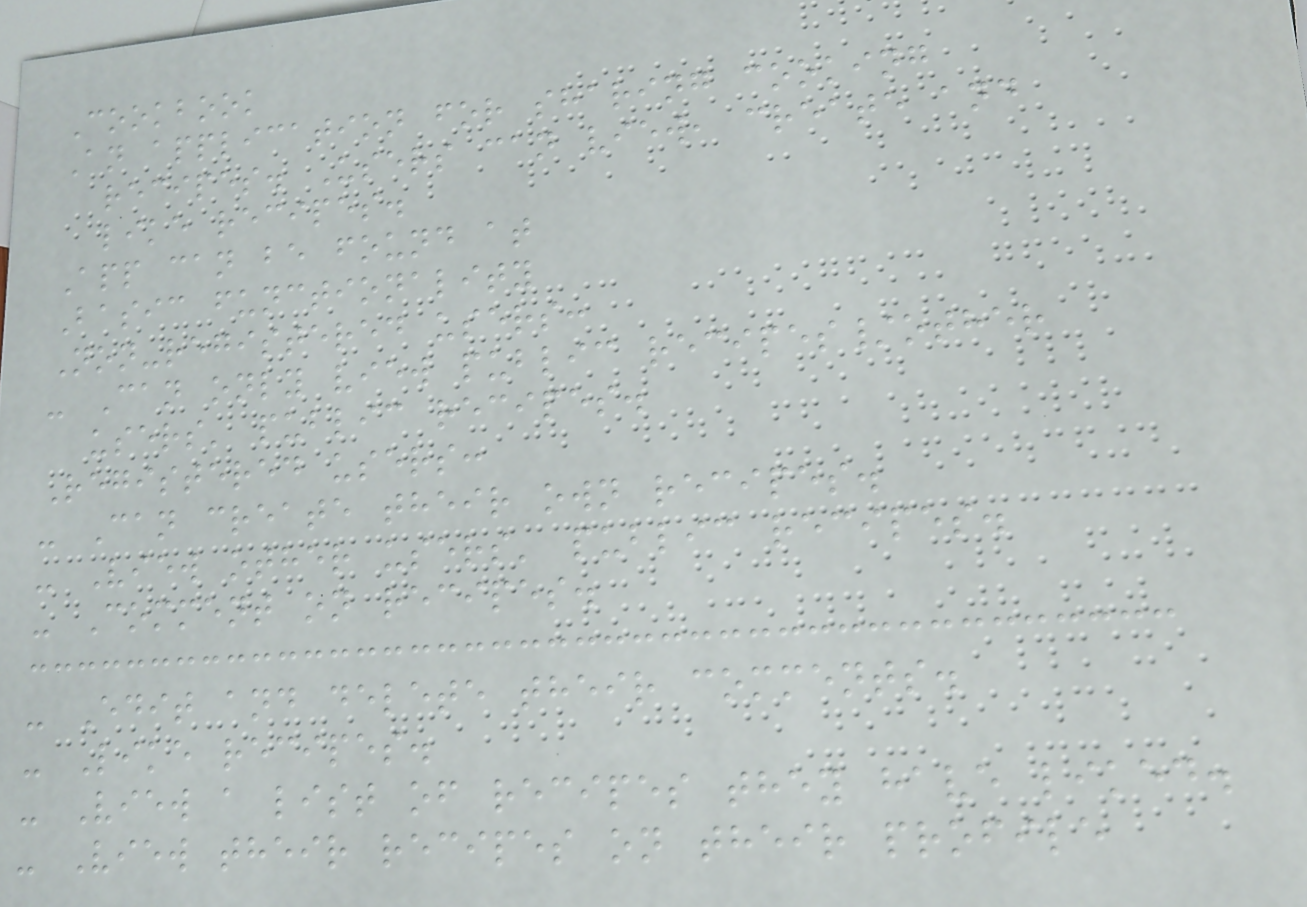Cookbook
An application for sharing cooking
recipes. Users can view, create and
like recipes.
App can be found at
Basic functionality
Non-registered users:
- Can only view public recipes/other
users' public recipes.
Registered users:
- Can create their own recipes.
- View other users' public recipes.
- Comment on recipes.
- Edit and delete their comments.
- Like recipes.
- View a list of recipes they have liked.
- View their recipes on their profile
